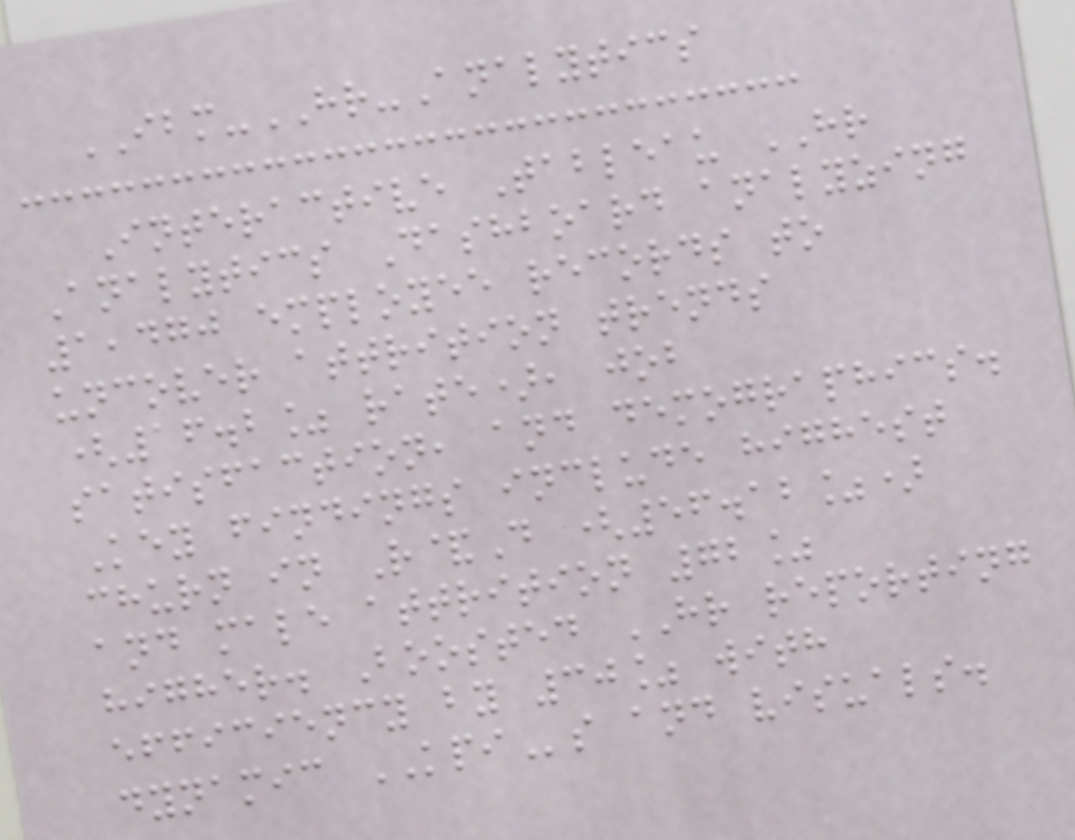IBM-HR-Analytics
Interactive Tableau HR
Analytics Dashboard analyzing
1,470 employee records to
uncover attrition trends
(16.2% rate), job
satisfaction, and demographics.
Key findings include highest
churn in R&D (56.12%)
and male attrition 72%
higher. Boosted HR reporting
efficiency by 30% with
dynamic KPIs and visuals.
